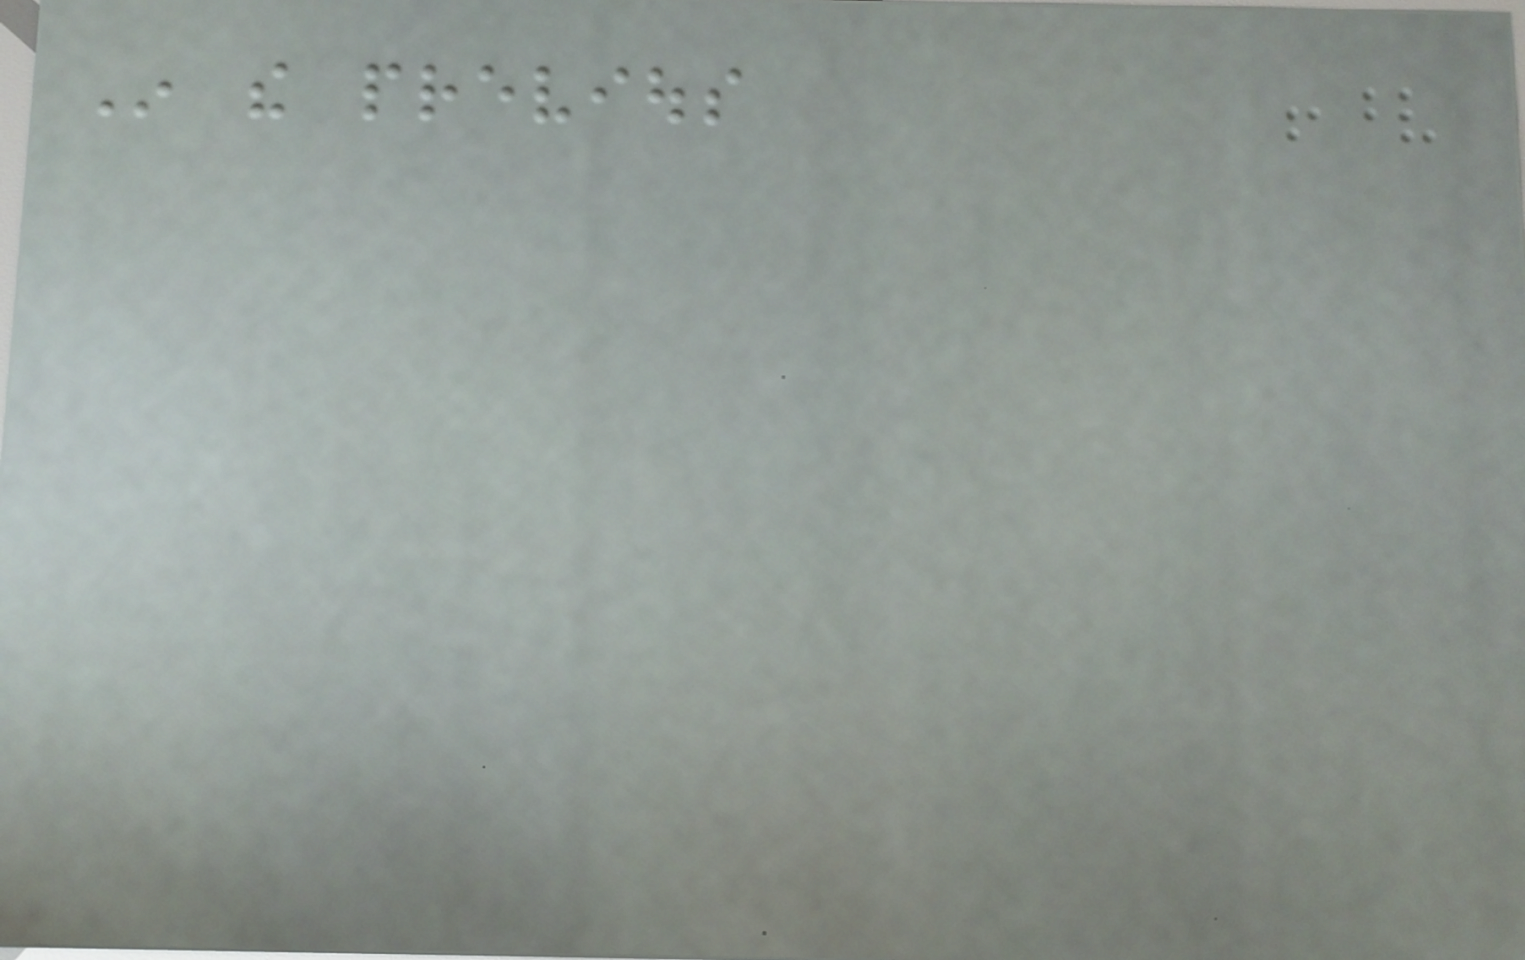In the previous
